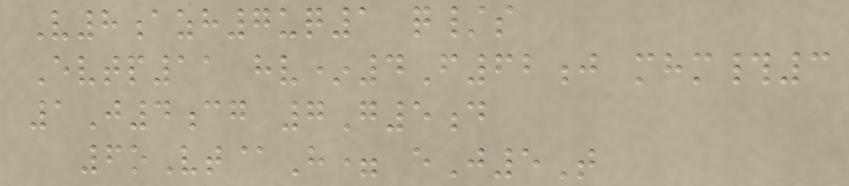V8azh7uq1 q/s
Evtp11 hv*4F62j mhm#3
1J4cg 7G5d
6oVt@H= eJ5T
